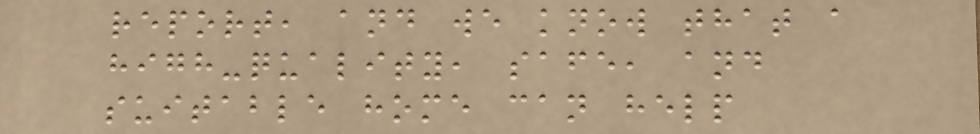report, and we know that a
high-quality, safe, and
suitable home can help
